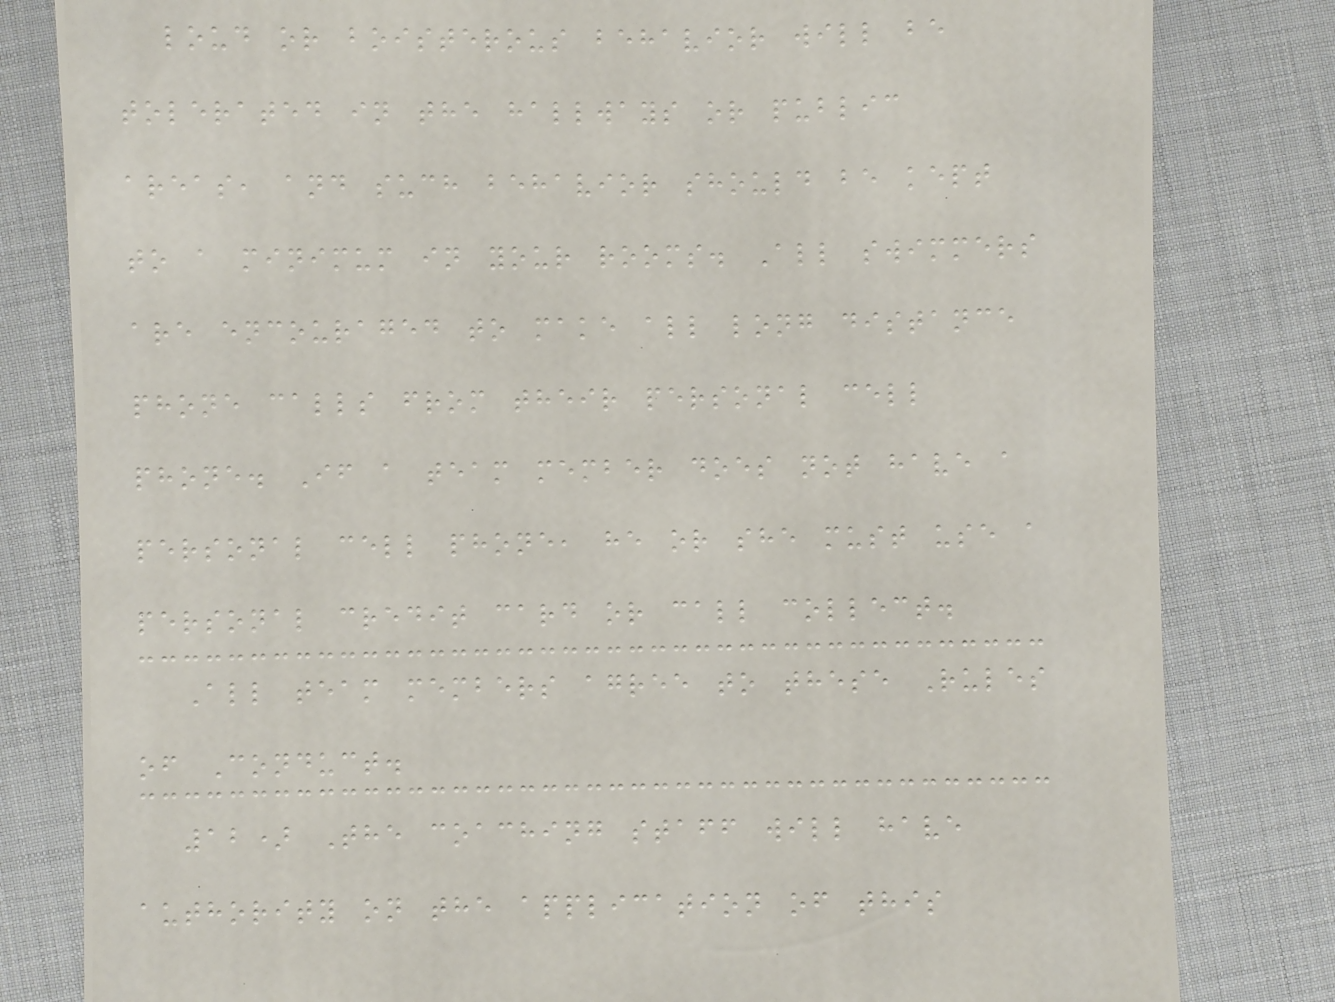loud or boisterous behavior will be
tolerated in the hallways or public
areas, and such behavior should be kept
to a minimum in your rooms. All swimmers
are encouraged to make all long distance
phone calls from their personal cell
phone. If a team member does not have a
personal cell phone, he or she must use a
personal credit card or call collect.
All team members agree to these Rules
of Conduct.
12) The coaching staff will have
authority on the application of this
